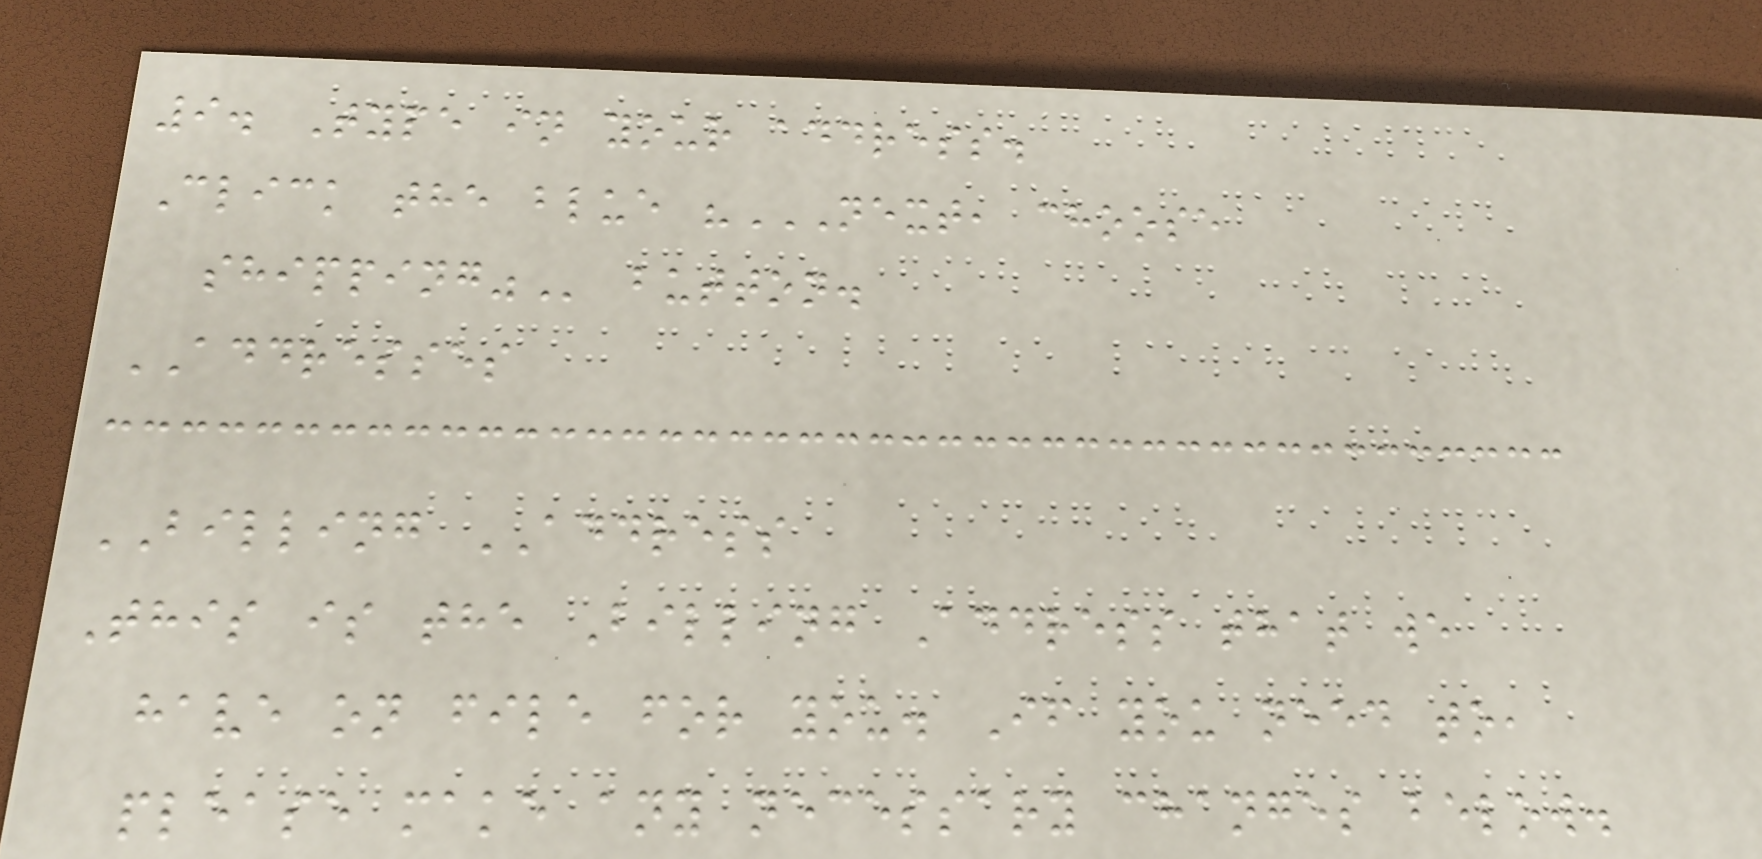9. Type in your address.
Click the blue "NEXT, CHOOSE
SHIPPING" button.
ADDRESSES
BILLING ADDRESS
This is the Billing Address that we
have on file for you. If you need to,
please make any necessary changes below.
